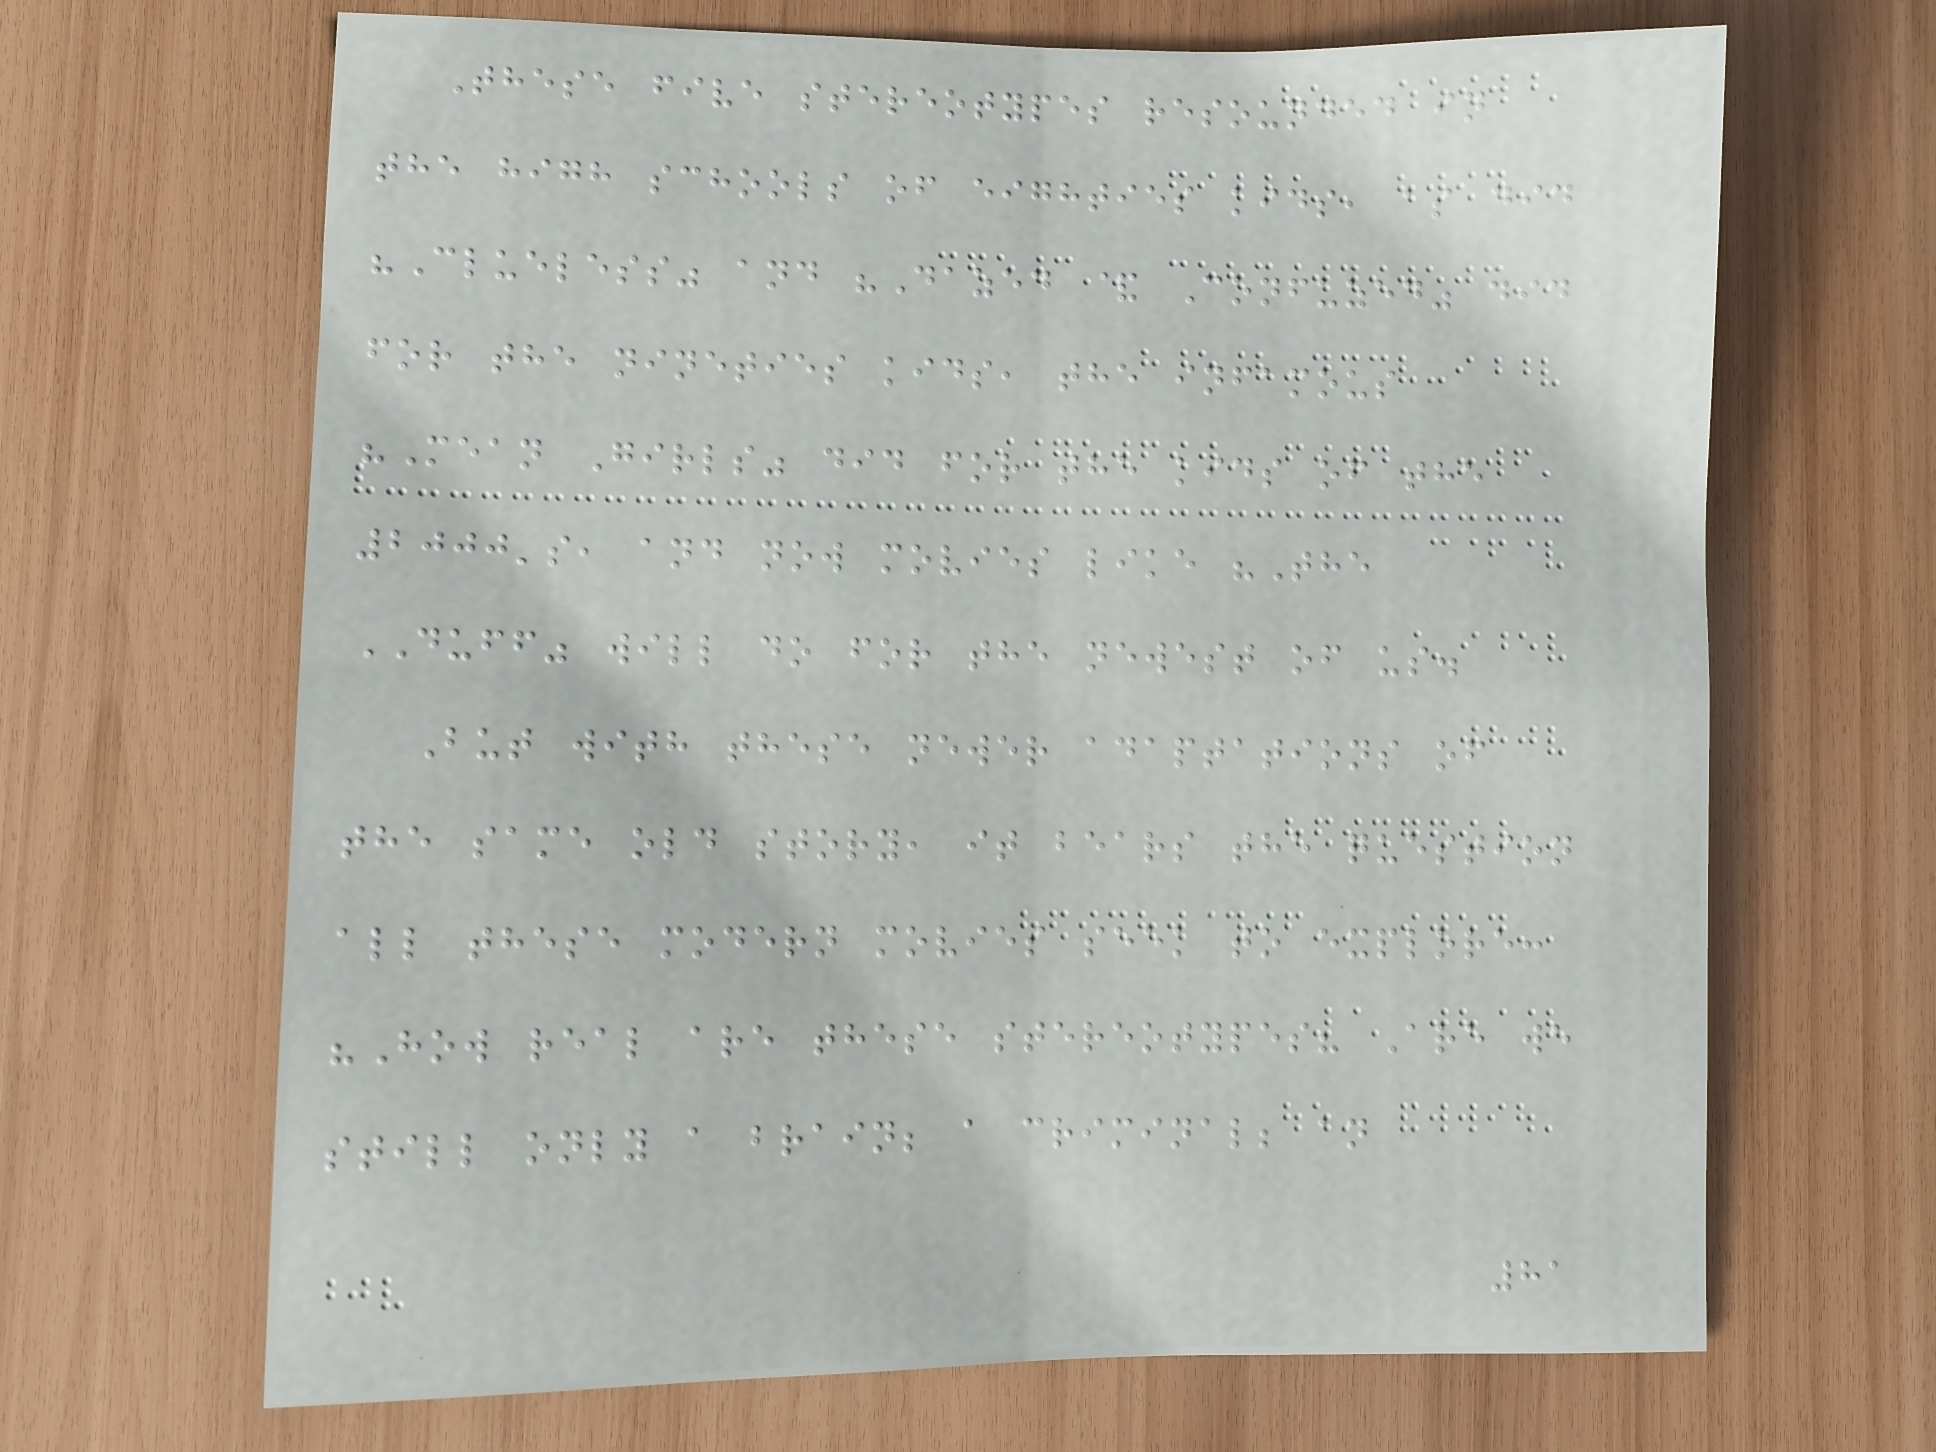These five stereotypes resounded in
the high schools of eighties kids, as did
"Clueless" and "Dazed & Confuzed" did
for the nineties kids, the infamous
"Mean Girls" did for the kids of the
2000's, and now movies like "The
DUFF" will do for the newest of us.
But with these newer adaptations of
the same old story, it bears the question
all these modern movies seek to explore:
"How real are these stereotypes? Are we
still only a brain; a criminal; an
81
